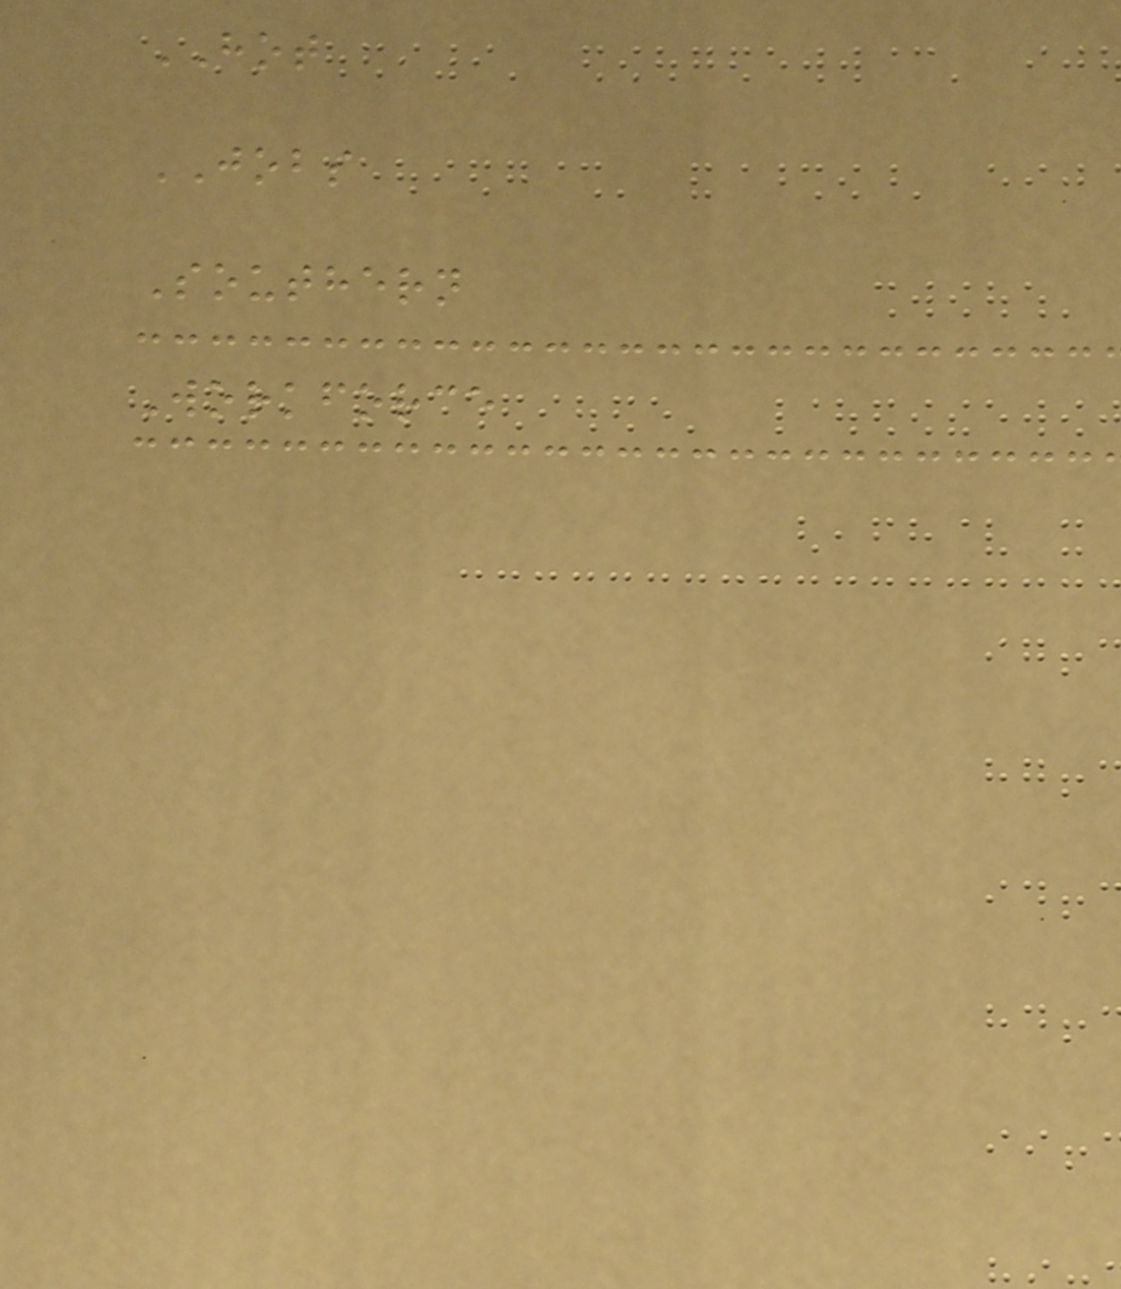HOT
JOBS
Southern
Workforce
